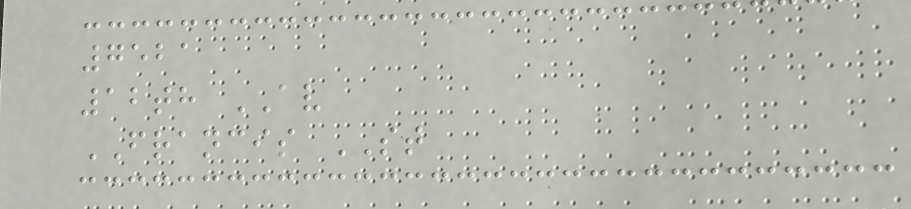7521
12th AV
FRANCIS ST
